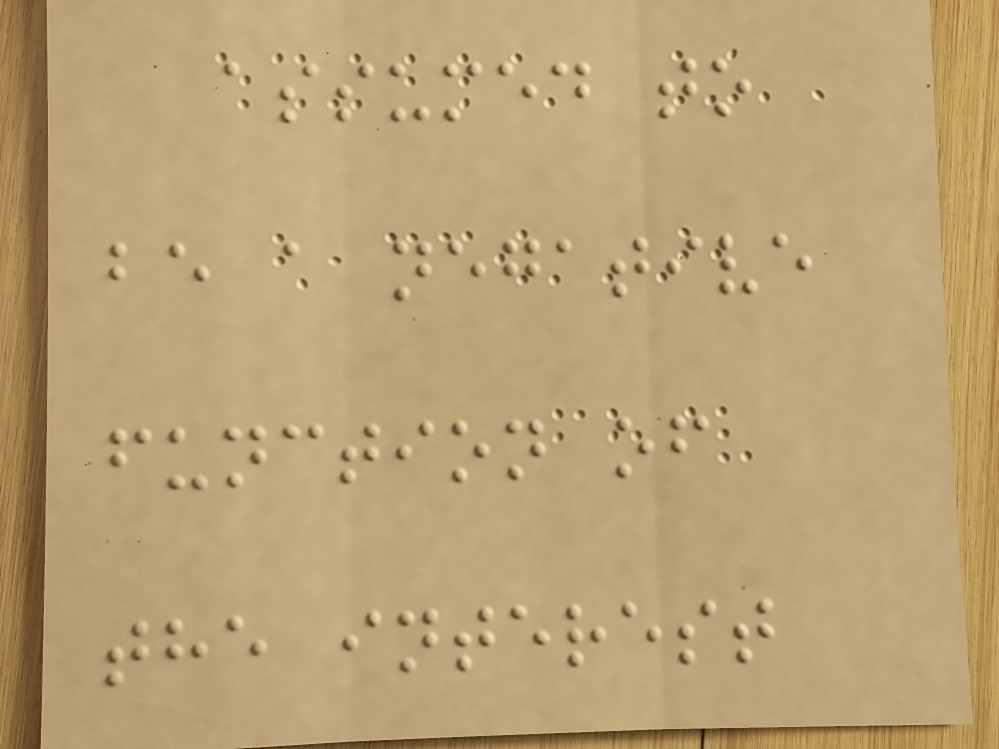assumed to
be a negative
function of
the interest
